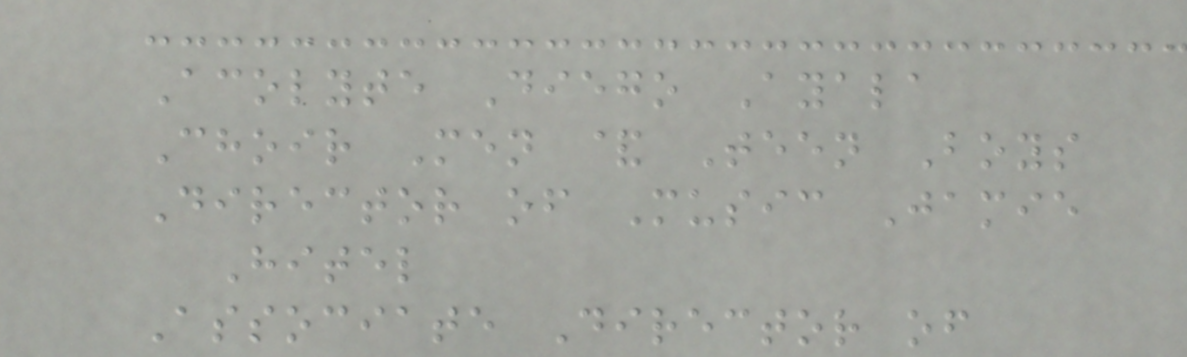Acolyte Diego Ayala
Choir Men & Teen Boys
Director of Music Jamie
Hitel
Associate Director of
